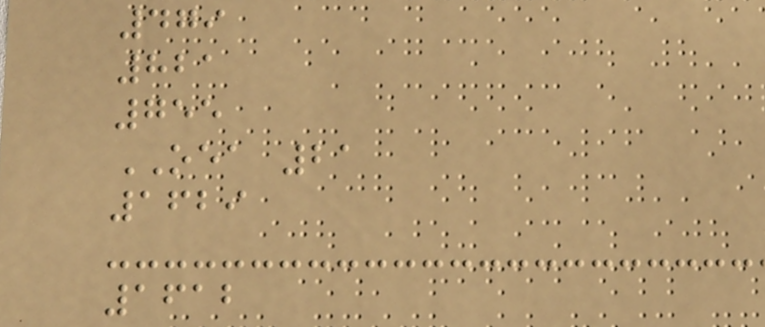479
821
755
OEA 21
1629
1612
